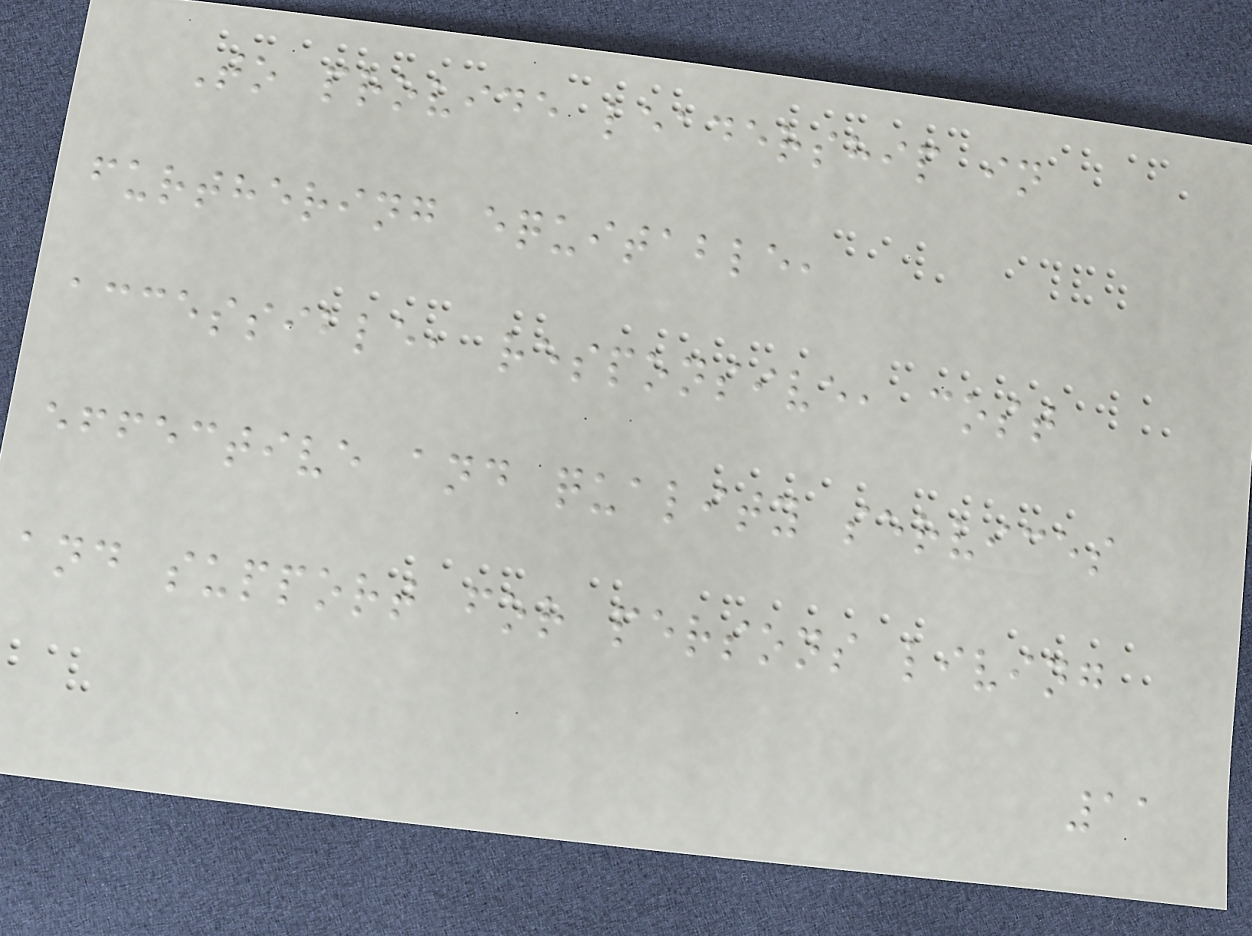To provide leadership in
furthering equitable,
accessible, responsive, cost
effective and quality services
and support for persons living
11
